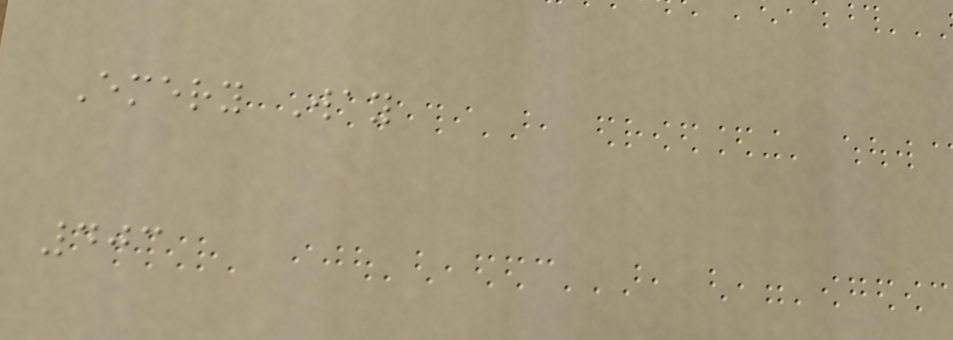Emery Way
403
